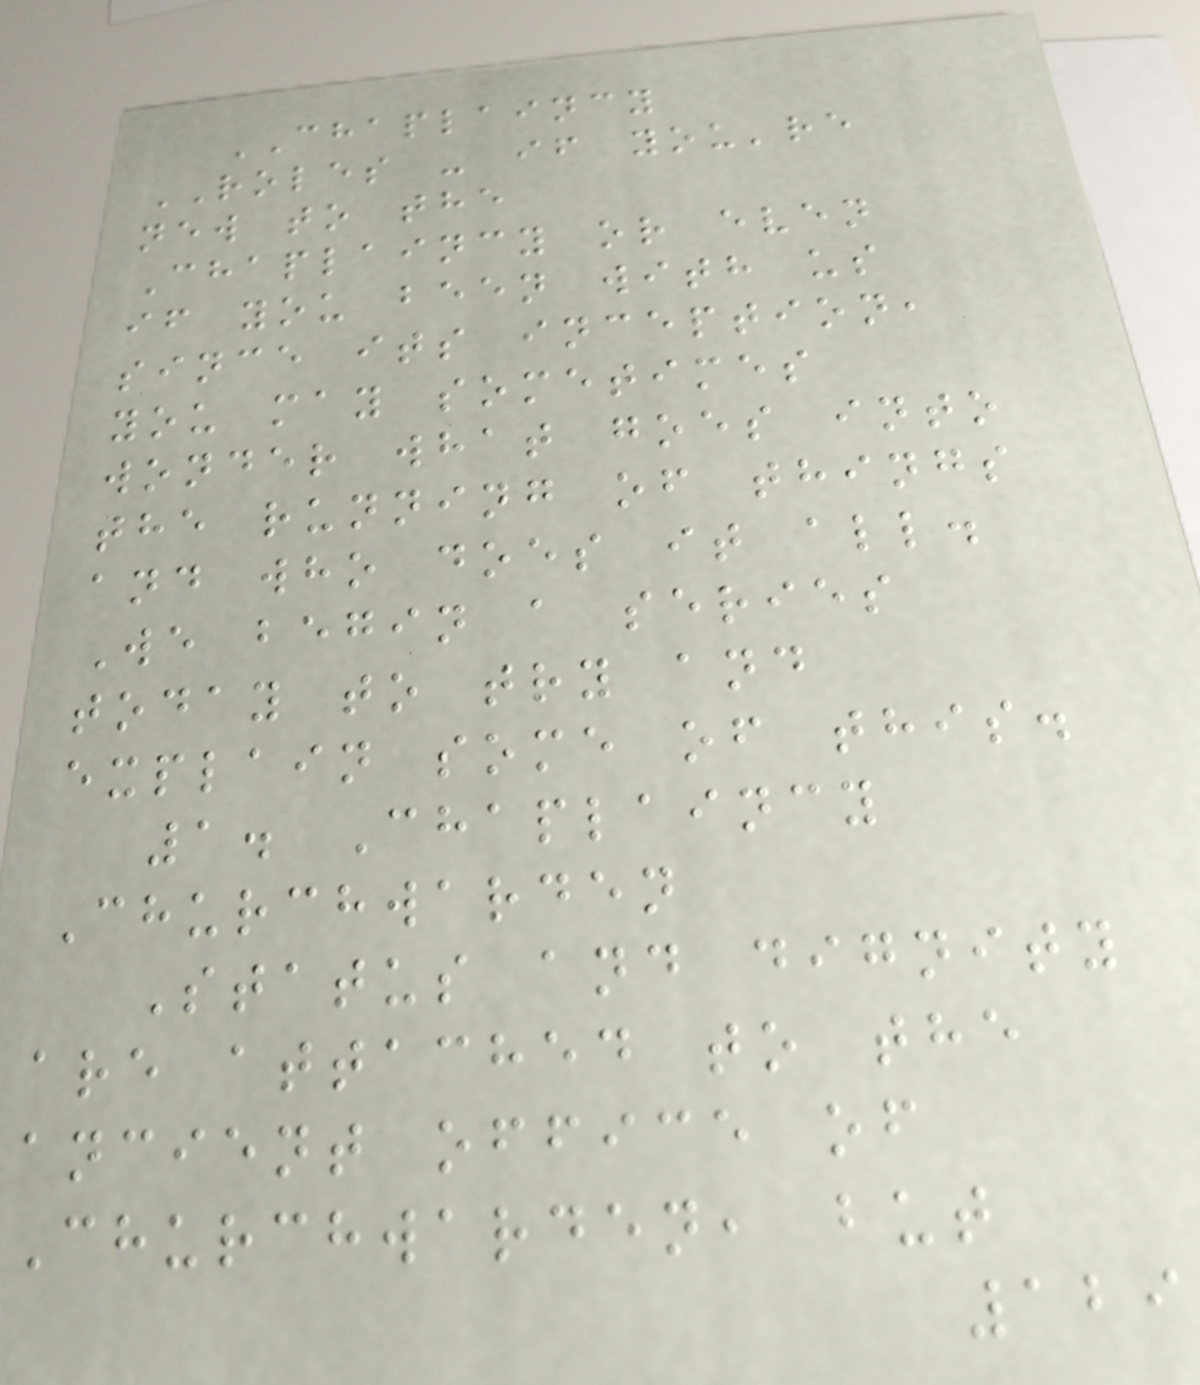CHAPLAINCY
ROLES - if you're
new to the
Chaplaincy or even
if you been with us
since its inception,
you may sometimes
wonder what goes into
the running of things
and who does it all.
We begin a series
today to try and
explain some of this.
1. Chaplaincy
Churchwarden
Status and dignity
are attached to the
ancient office of
Churchwarden, but
129
